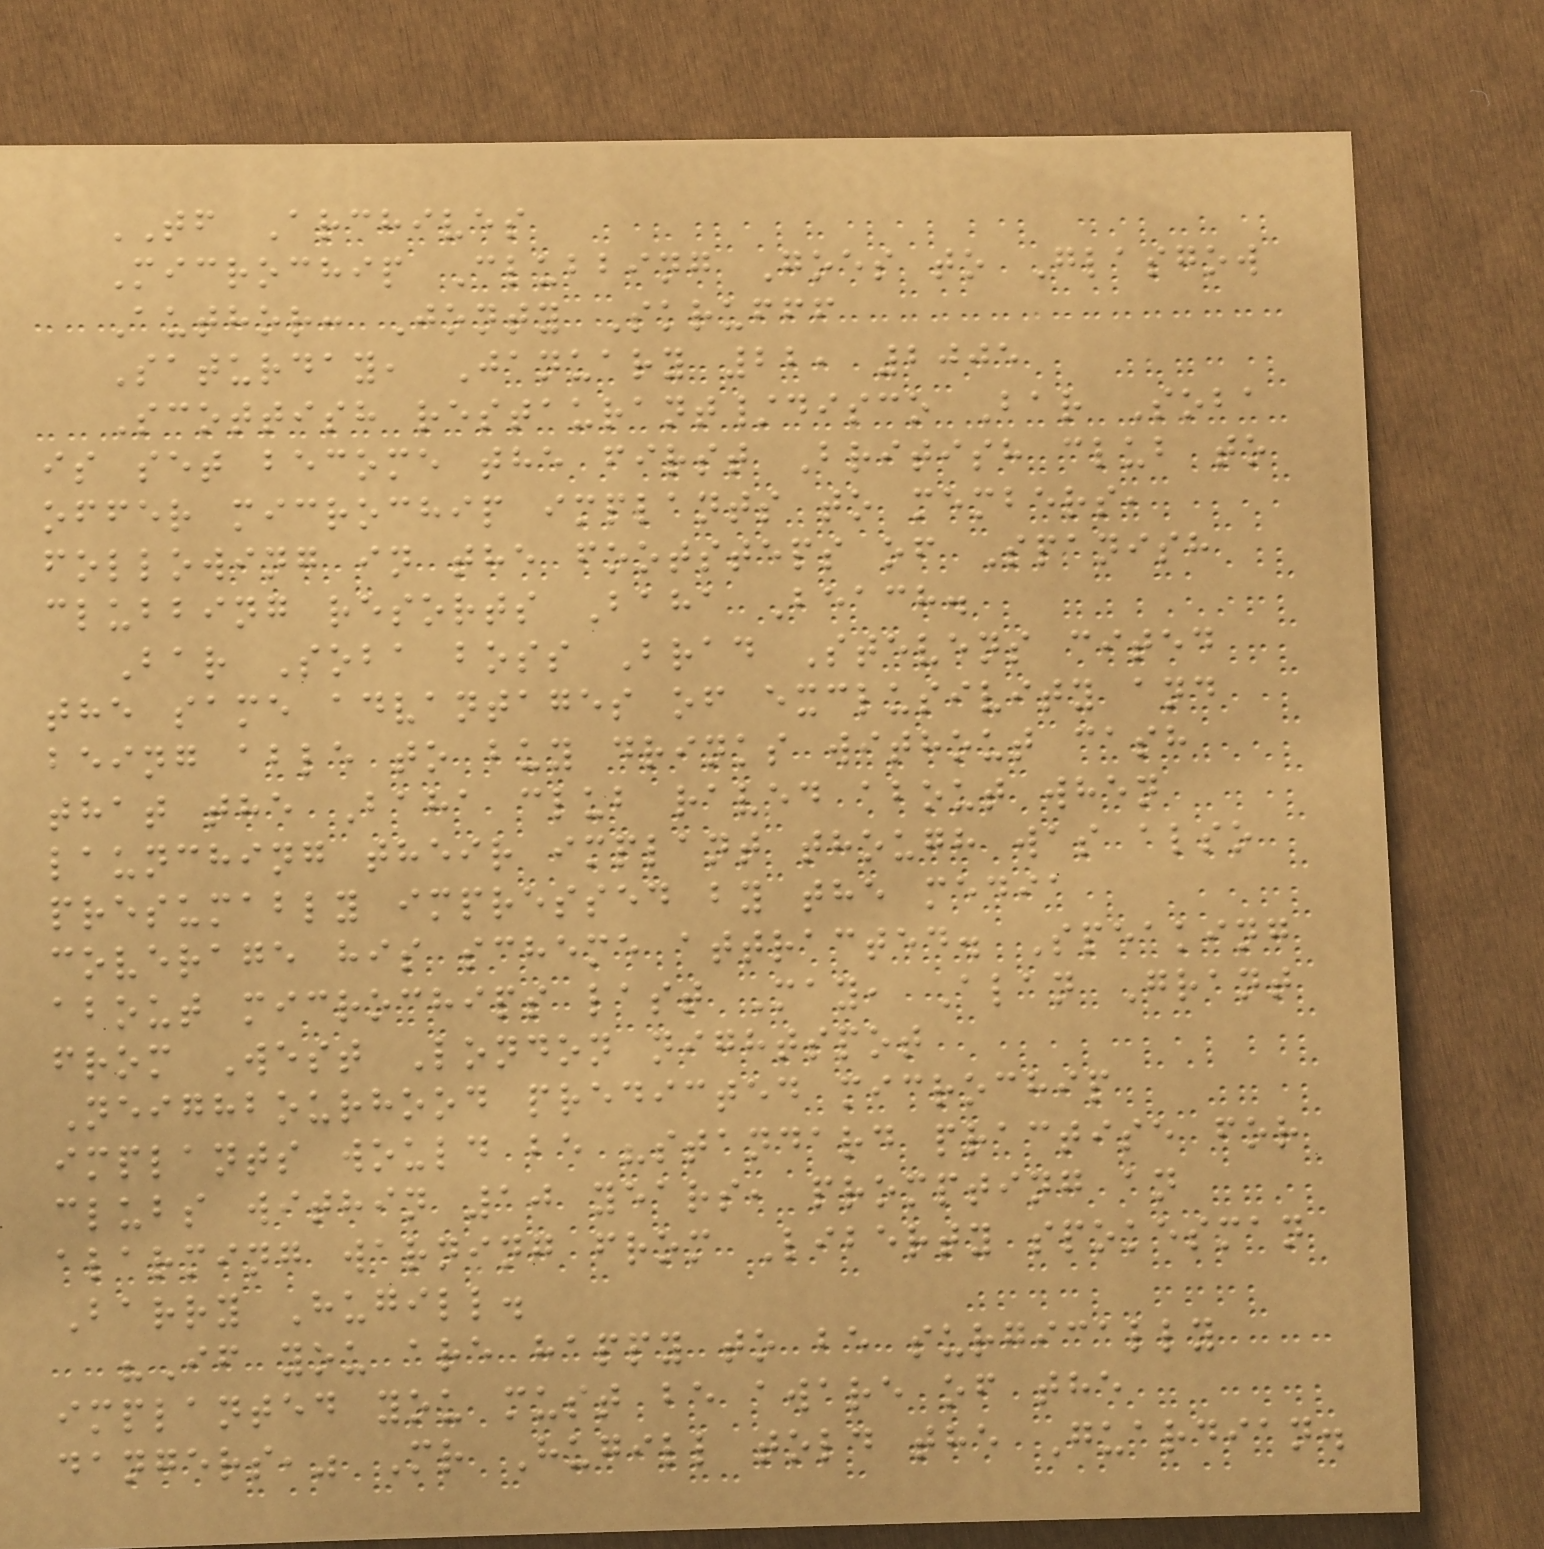TF Archives
Microchip Clubbing Goes to Glasgow
Author: Jonty Skrufff
Saturday, January 22, 2005
Scottish restaurant/disco Bar Soba
is set become the first British club to
offer microchip implants to members,
following in the footsteps of Spanish
clubbing resorts Baha Beach.
Bar Soba boss Brad Stevens cited
the same advantages of exclusivity and
being able to buy drinks without cash
that the Baha club raved about when
launching their implant though was also
presumably impressed by the media
coverage his scheme attracted. Speaking
about microchips last May, Alan Grant
from West London nightspot
Neighbourhood predicted microchip
implants would be "standard practise for
clubs within 10 years, prompting an
alarming warning from Liberty spokesman
Barry Hugill.
"If you are happy to be surgically
implanted you must be aware of the
dangers," Mr Hugill told the Guardian.
